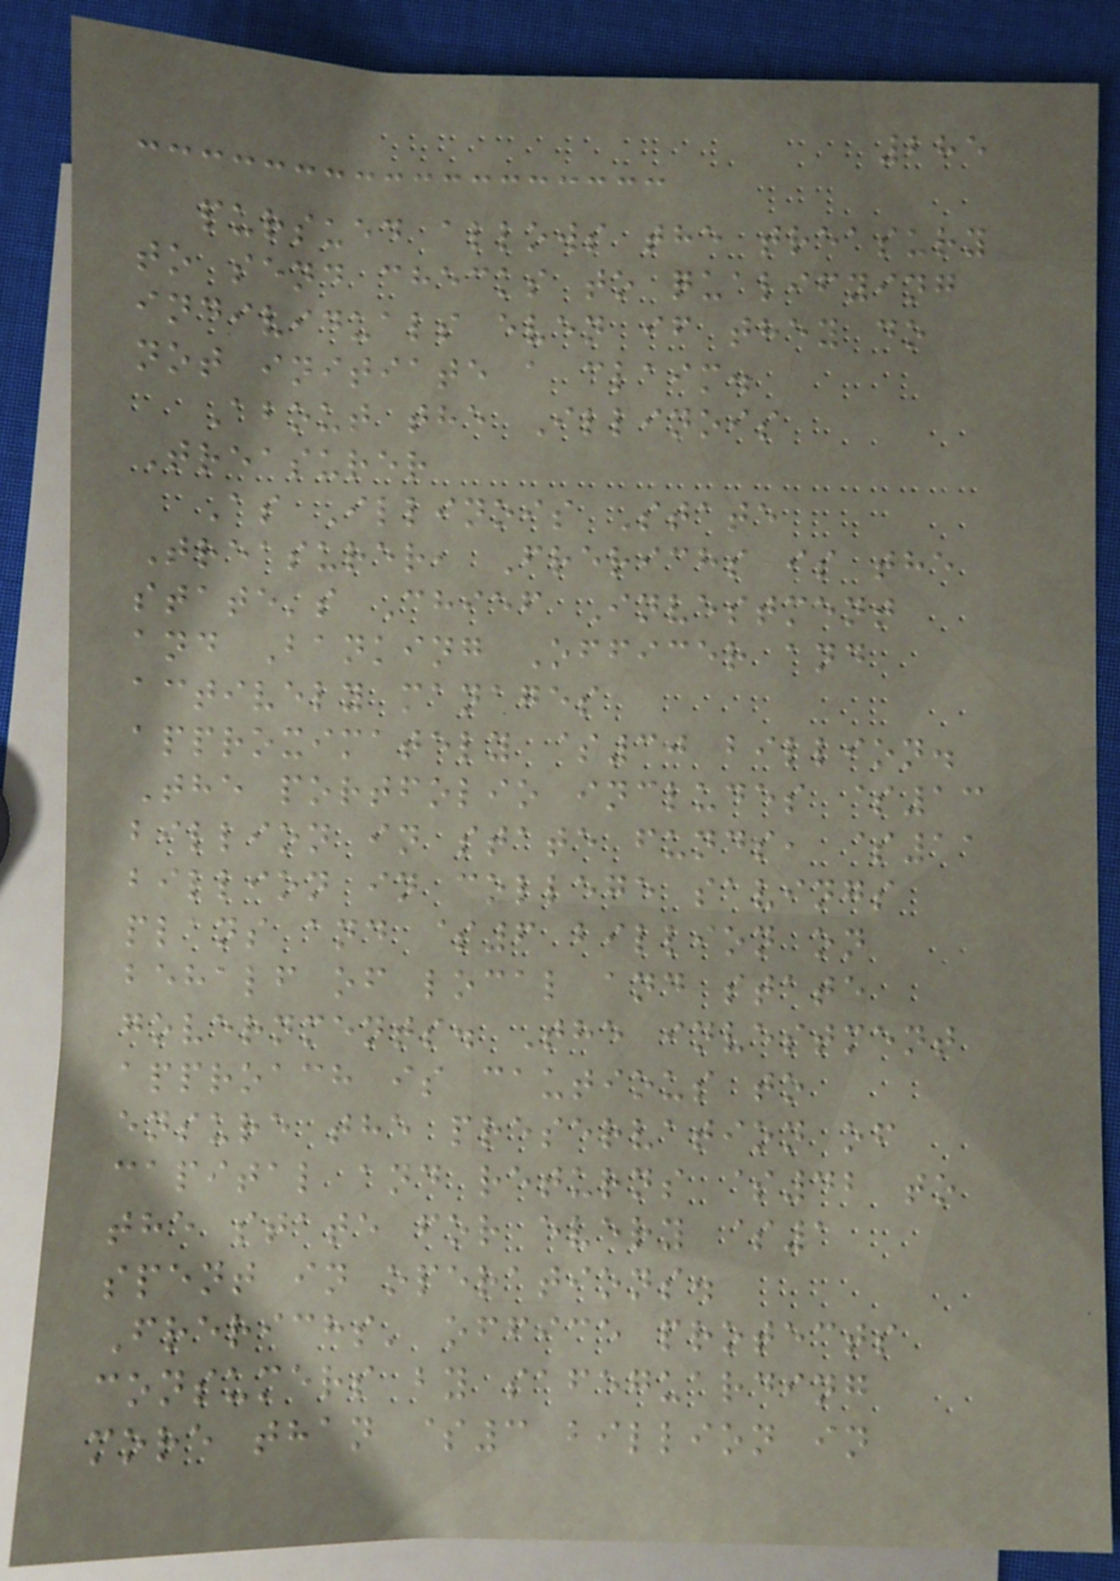285
pursued allows the treasury
to send checks to qualifying
individuals even if they do
not initiate a claim.
About the Illinois
Treasurer
As Illinois State
Treasurer, Frerichs is the
state's Chief Investment
and Banking Officer and
actively manages
approximately $30 billion.
The portfolio includes $13
billion in state funds, $11
billion in college savings
plans and $6 billion on
behalf of local and state
governments. The investment
approach is cautious to
ensure the preservation of
capital and returns $42 to
the state for every $1
spent in operations.
Frerichs' office protects
consumers by safeguarding
more than $3 billion in
